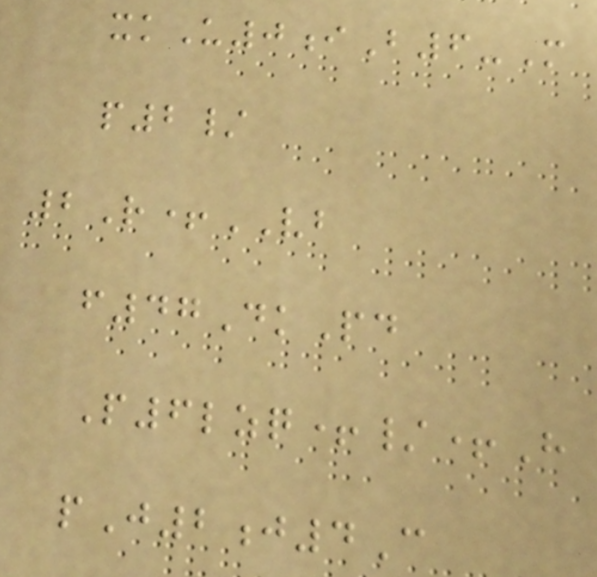xkU0iB6-M
p2/
2R+VB
f47DkPd
P6lzq+/+H
pJ2j4C
